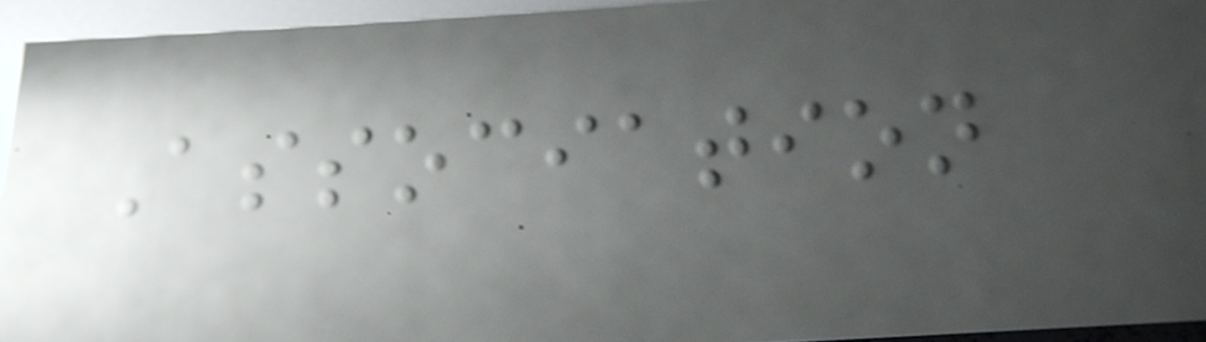Association
